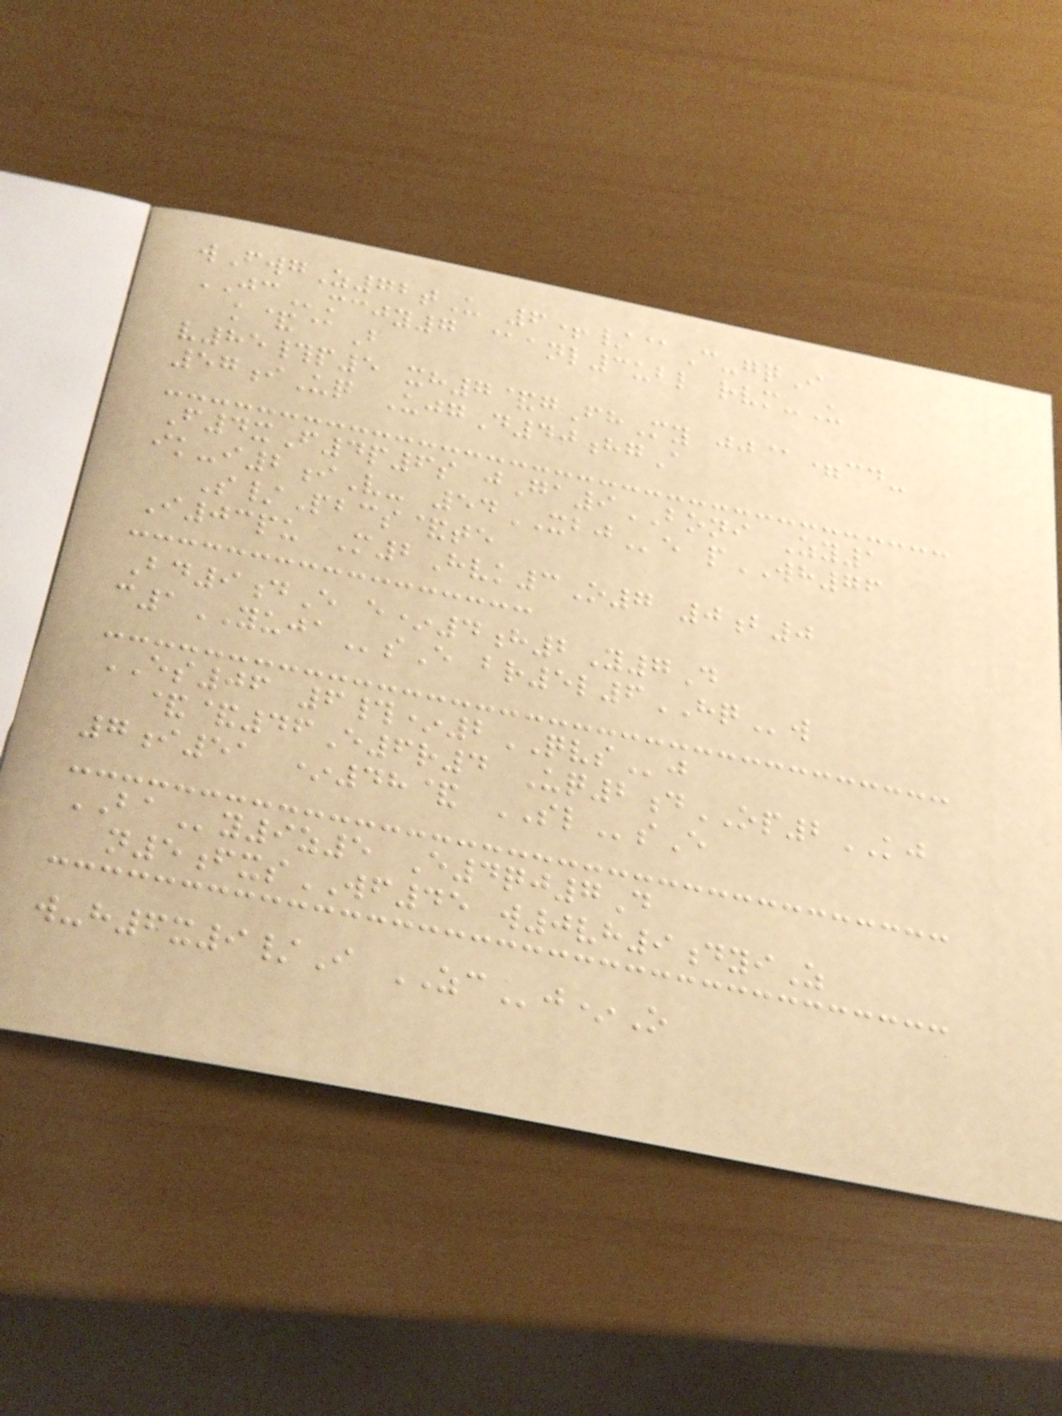wFwgZ72tU 6+/@C-gqI
JCmcjy7 @anl3ubl rvm-U
k&@B
v85#p5 xh7&gFhMy jj@=cd-
57iUq UjgD40hgA
F4xF4p6s jGa9BONI Zy1
ik-i2iV- 54XBJe pWH76
S/Pbcs&te
I03pu M2Hvk3O7 0b0
Bd9dE e*4h2Y7D
c1YUJAsE br5l6HQw
ES06 6#*2QVSj
&&46E6r4 Uq2dOP2KJ
7i51 *48& SLsE
BAy9z5 E4qj7D
n5fxsWF45 w0vh9dyiZ
w-h6x9/I ZCj*O
